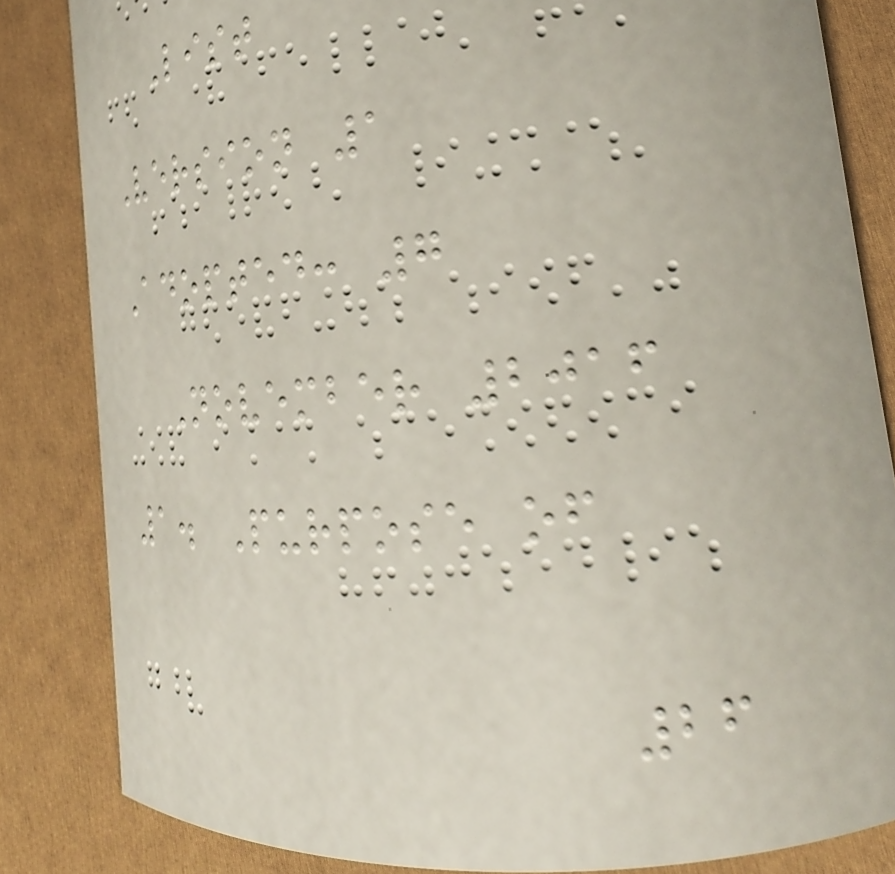List
Version 1
Adopted: 7
November 2016
1. Purpose of
26
